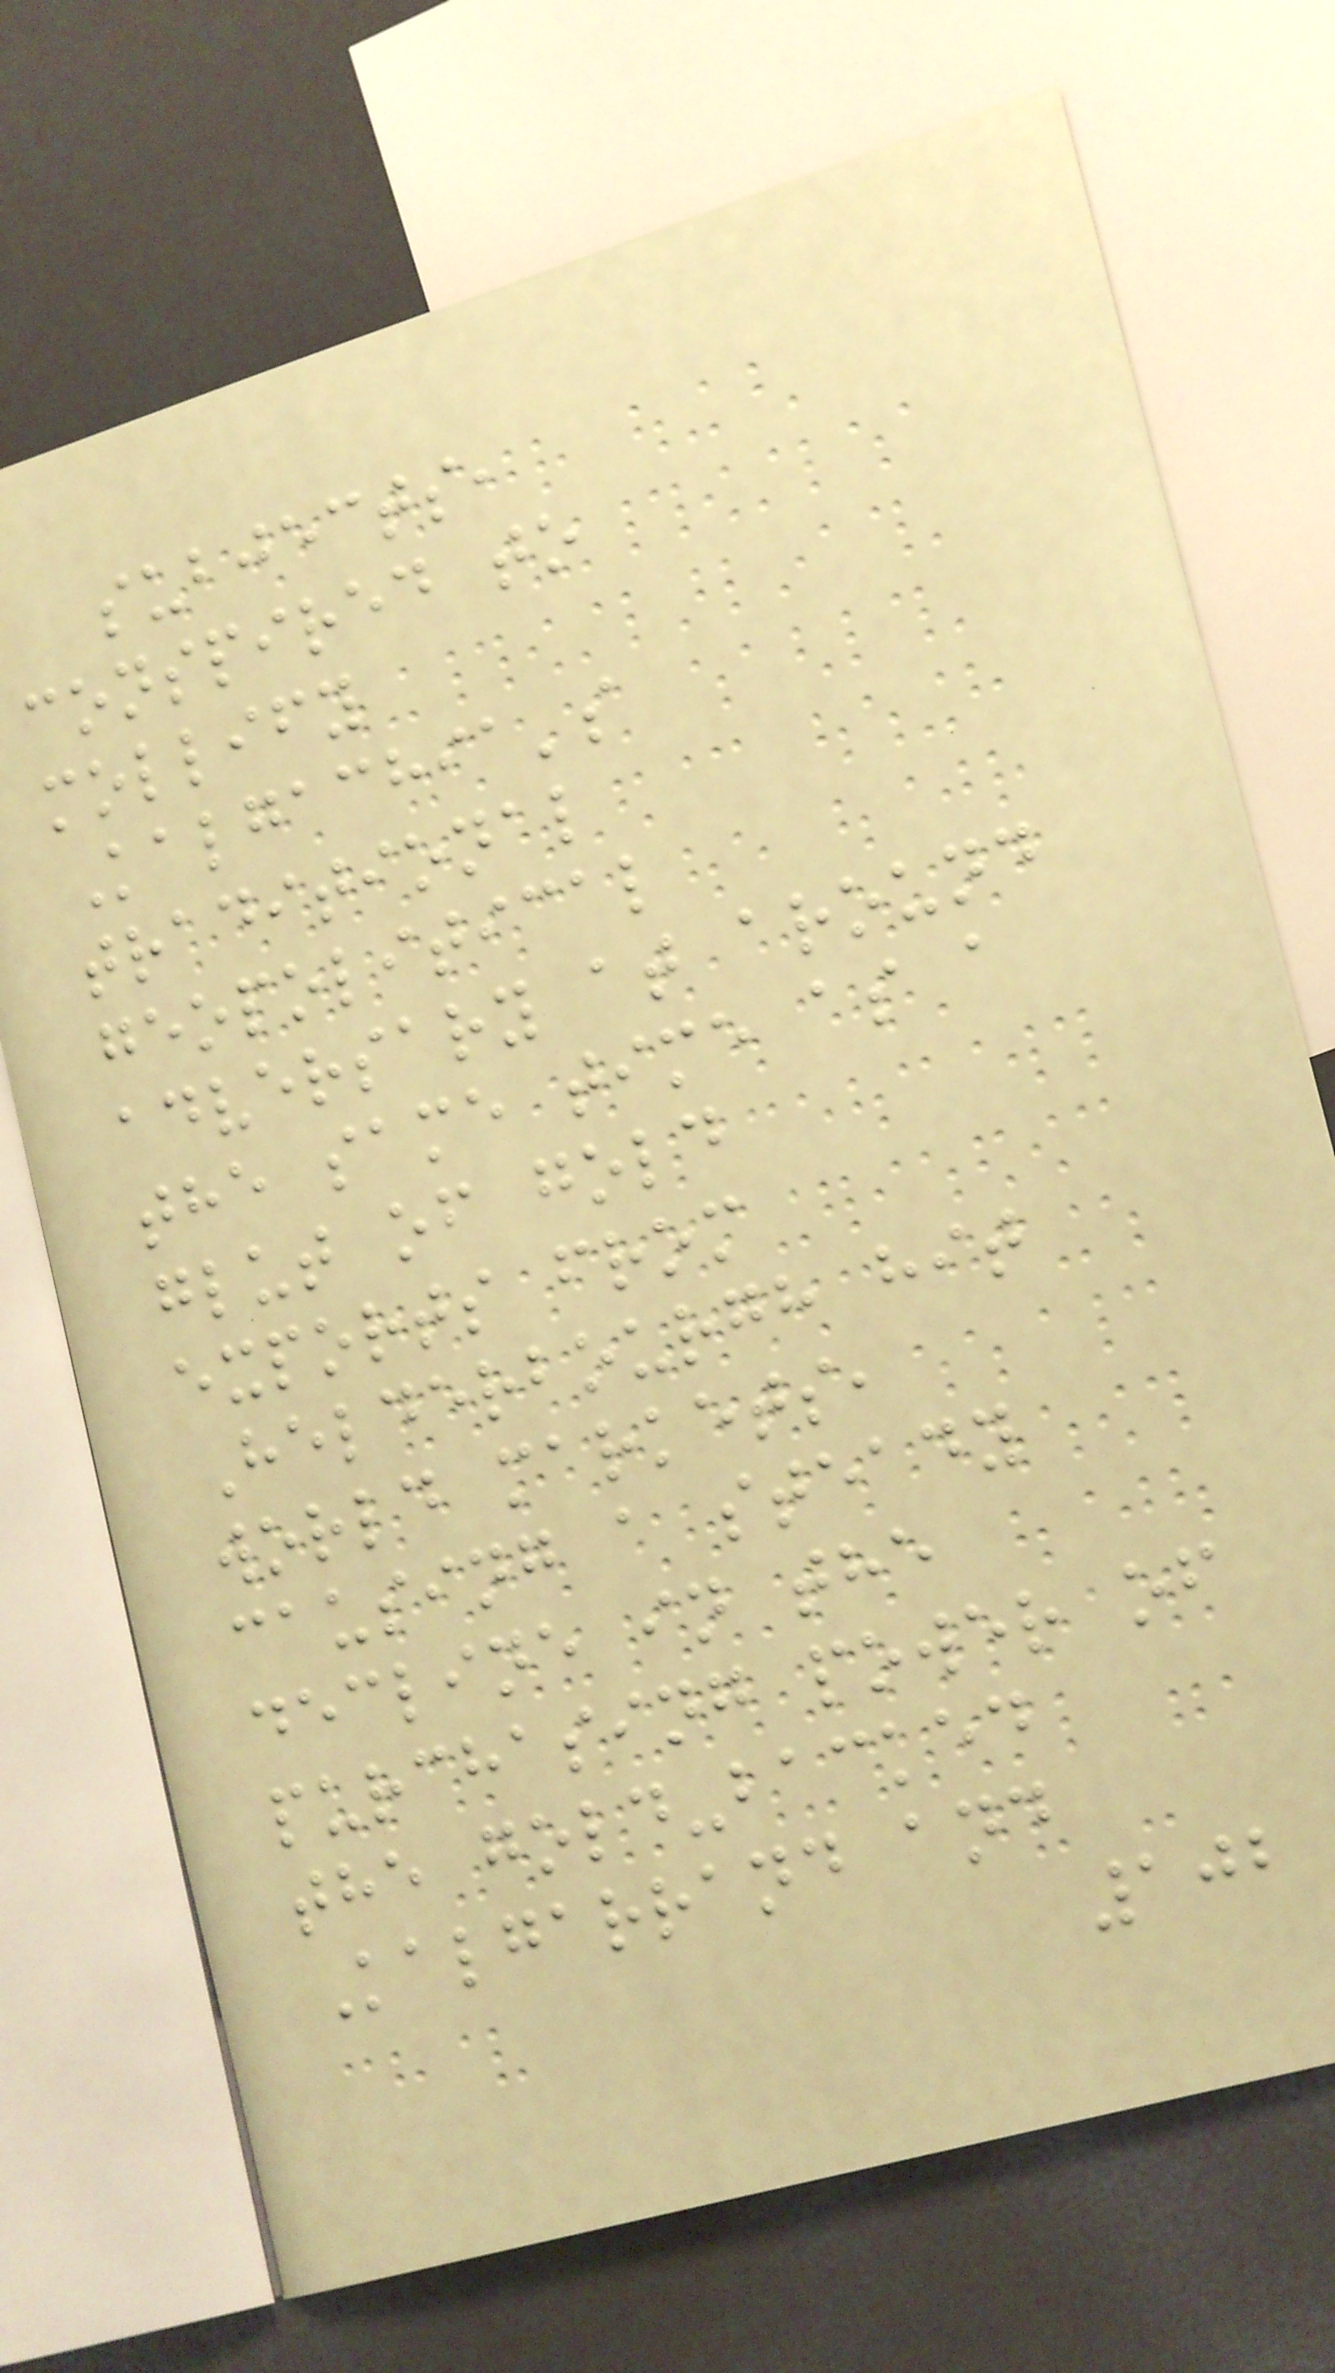subjects,
conspired to
mollify
Kalgachia's
traditional
geopolitical
adversary at around
the same time as a
glut of gold
exports from
Helderbourgh hit
world markets,
causing a steady
decline in the
purchasing power of
the gold-backed
Kalgarrand and
102
